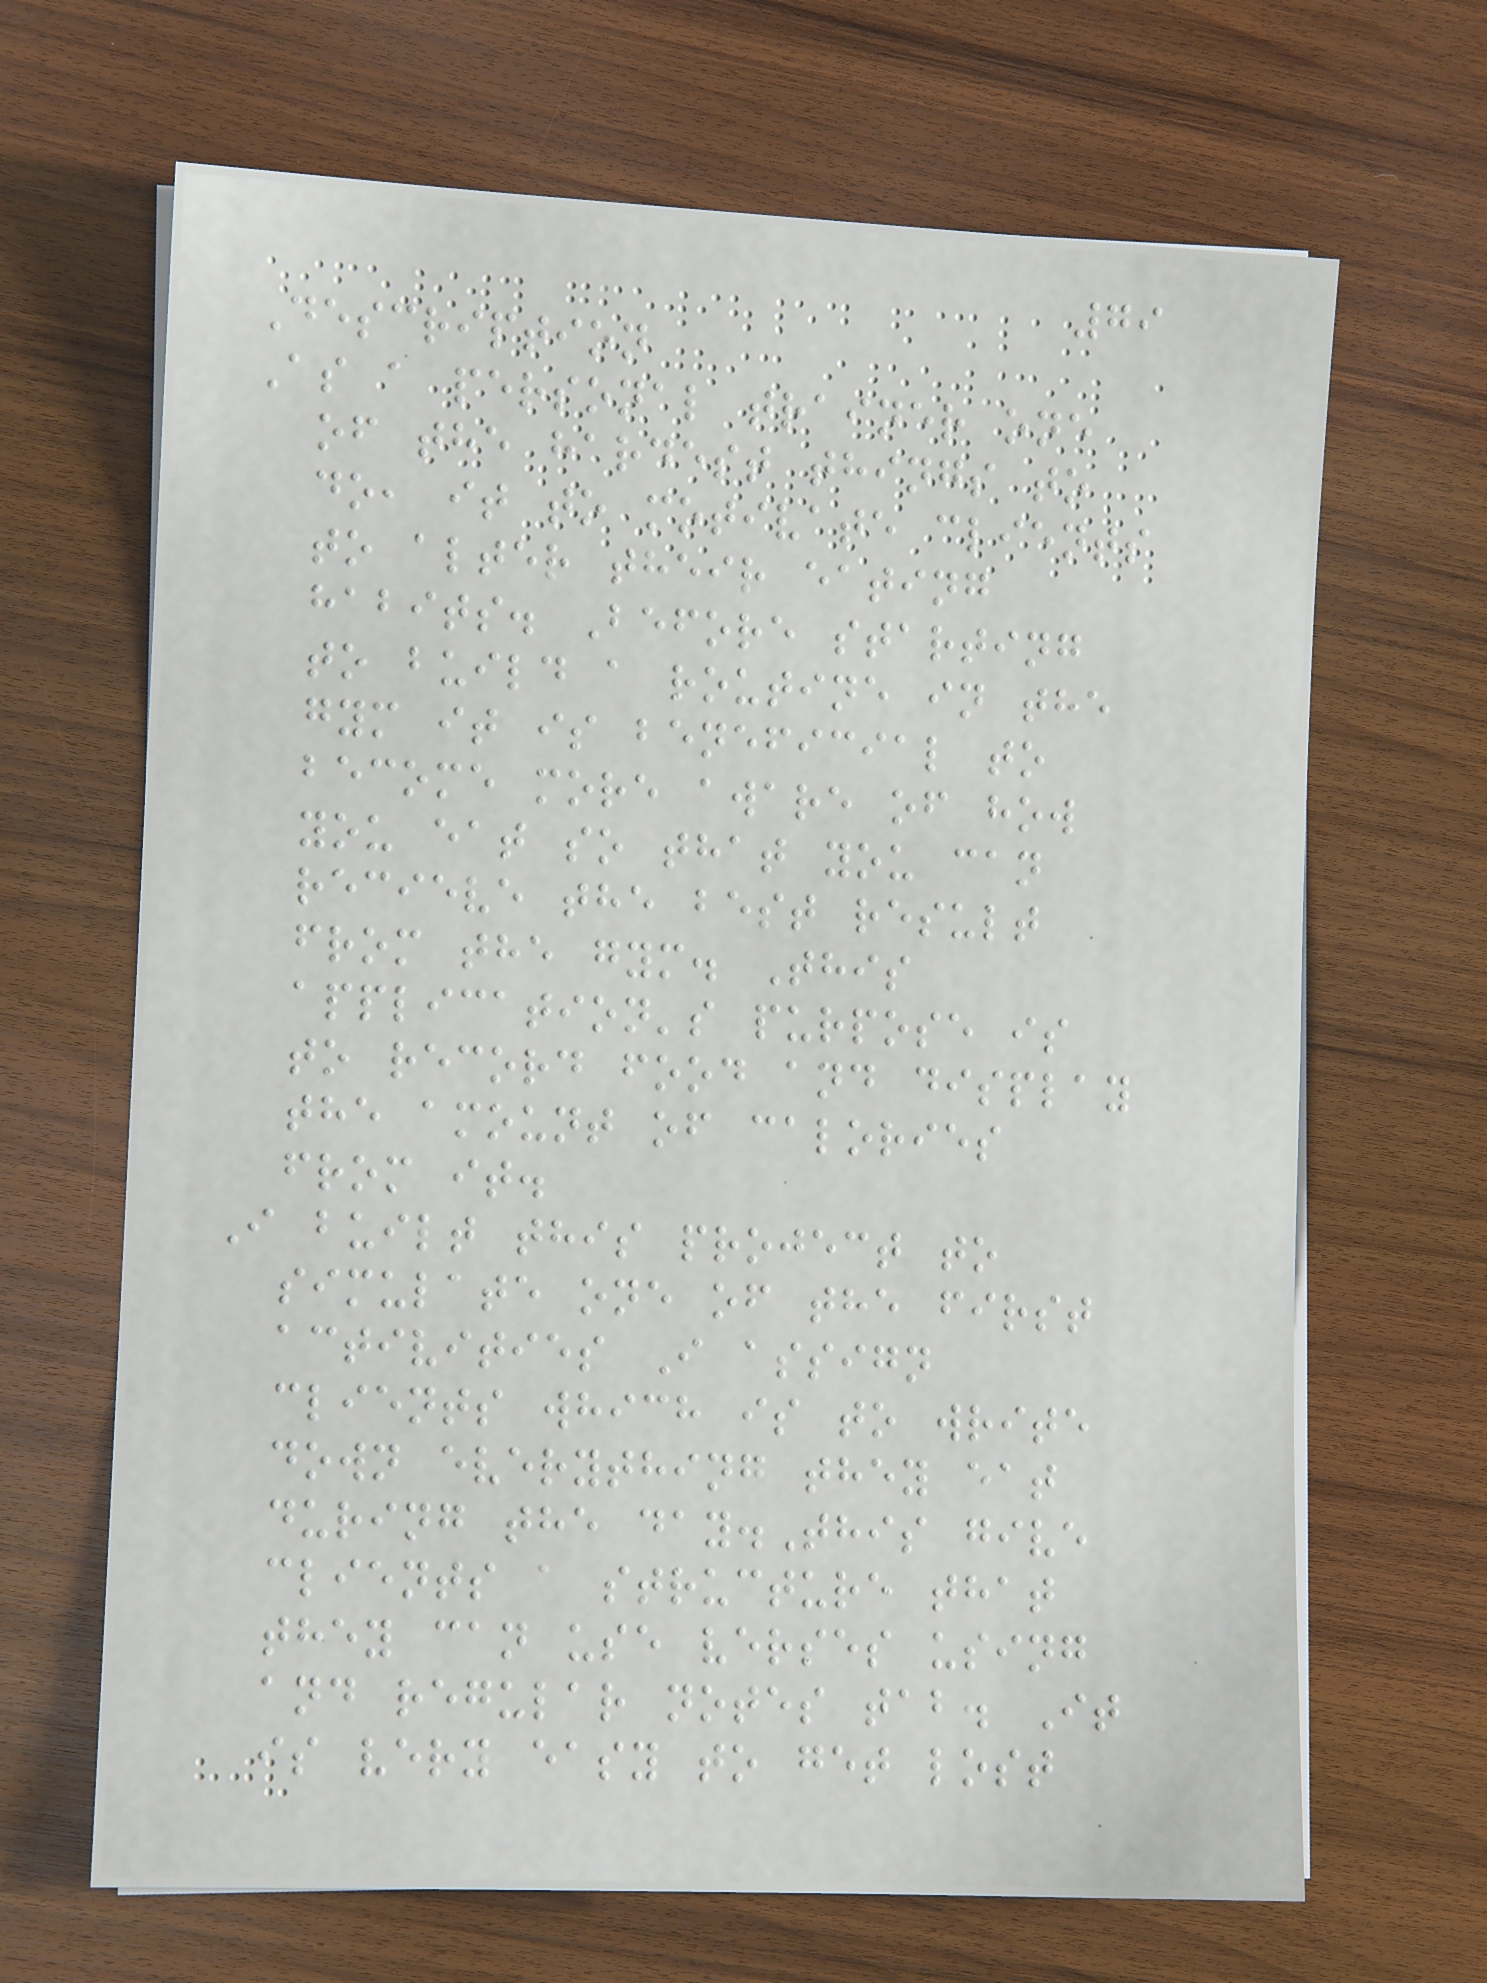79
Description
As a personal trainer one
of the hardest things to
do, it to motivate clients
to alter their eating
habits. Before starting
to build a routine in the
gym it is beneficial to
become more aware of how
you eat so that you can
recieve the best result
from the gym. This
application's purpose is
to record food and display
the amount of calories
from it.
I built this project to
simulate one of the first
activities I assign
clients which is to write
down everything they eat
during the day.This give
clients a structure that
they can use verses using
and regular notes tab. It
is very easy to get lost
